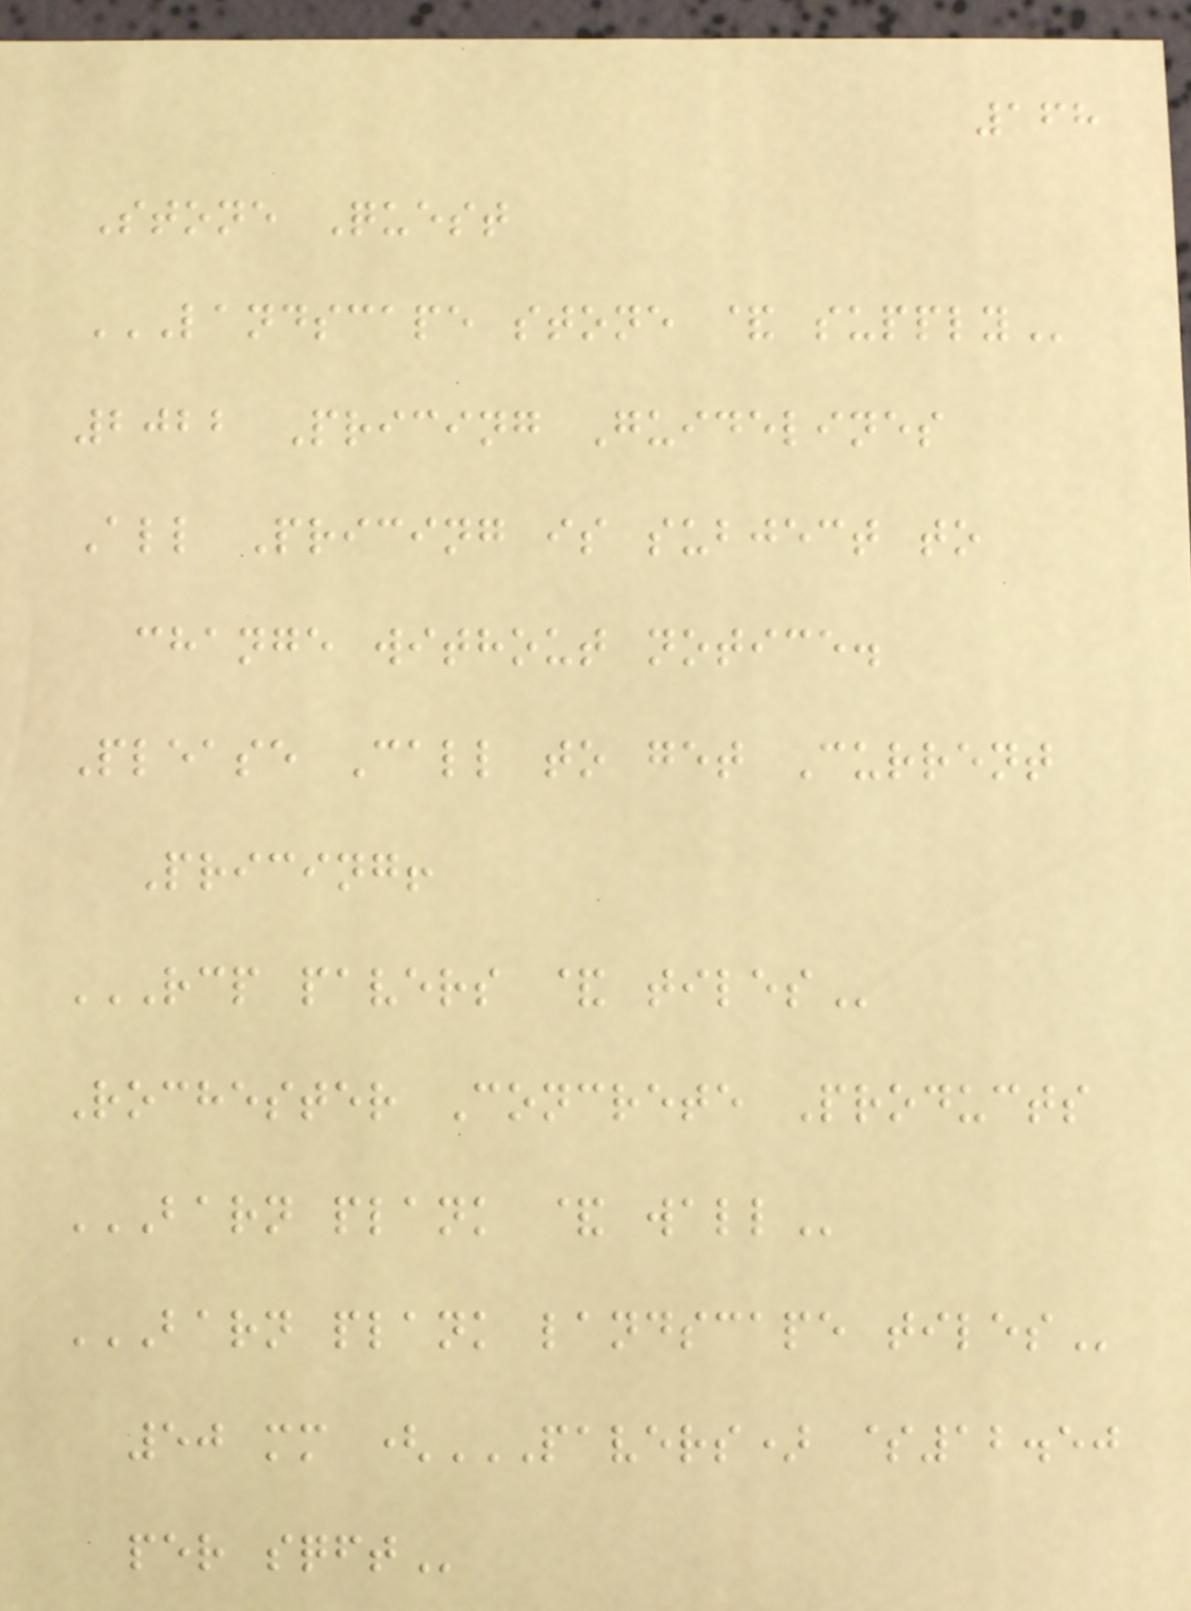168
Stone Quest
LANDSCAPE STONE & SUPPLY
2022 Pricing Guidelines
All Pricing is subject to
change without notice.
Please Call to get Current
Pricing!
RCP PAVERS & TILES
Rochester Concrete Products
BARN PLANK & WALL
BARN PLANK LANDSCAPE TILES
50 mm (PAVERS) $12.50
PER SQFT
